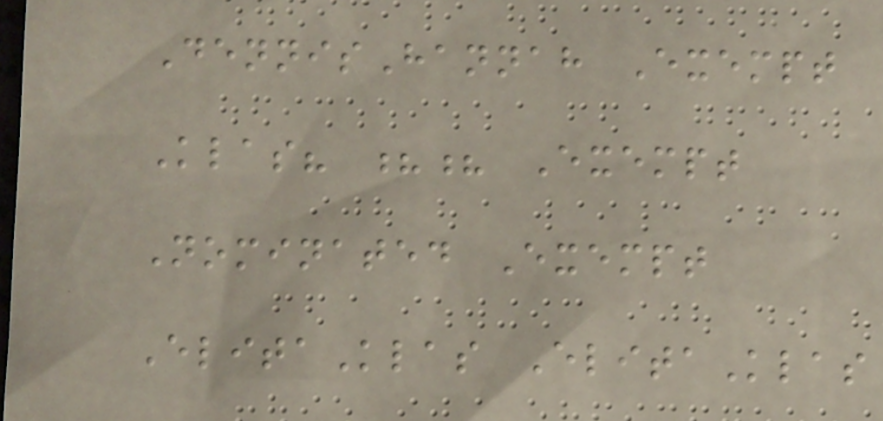DennisHannah Exempt
Klas? ?? Exempt
Nominated Exempt
ElitaKlas ElitaKlas
